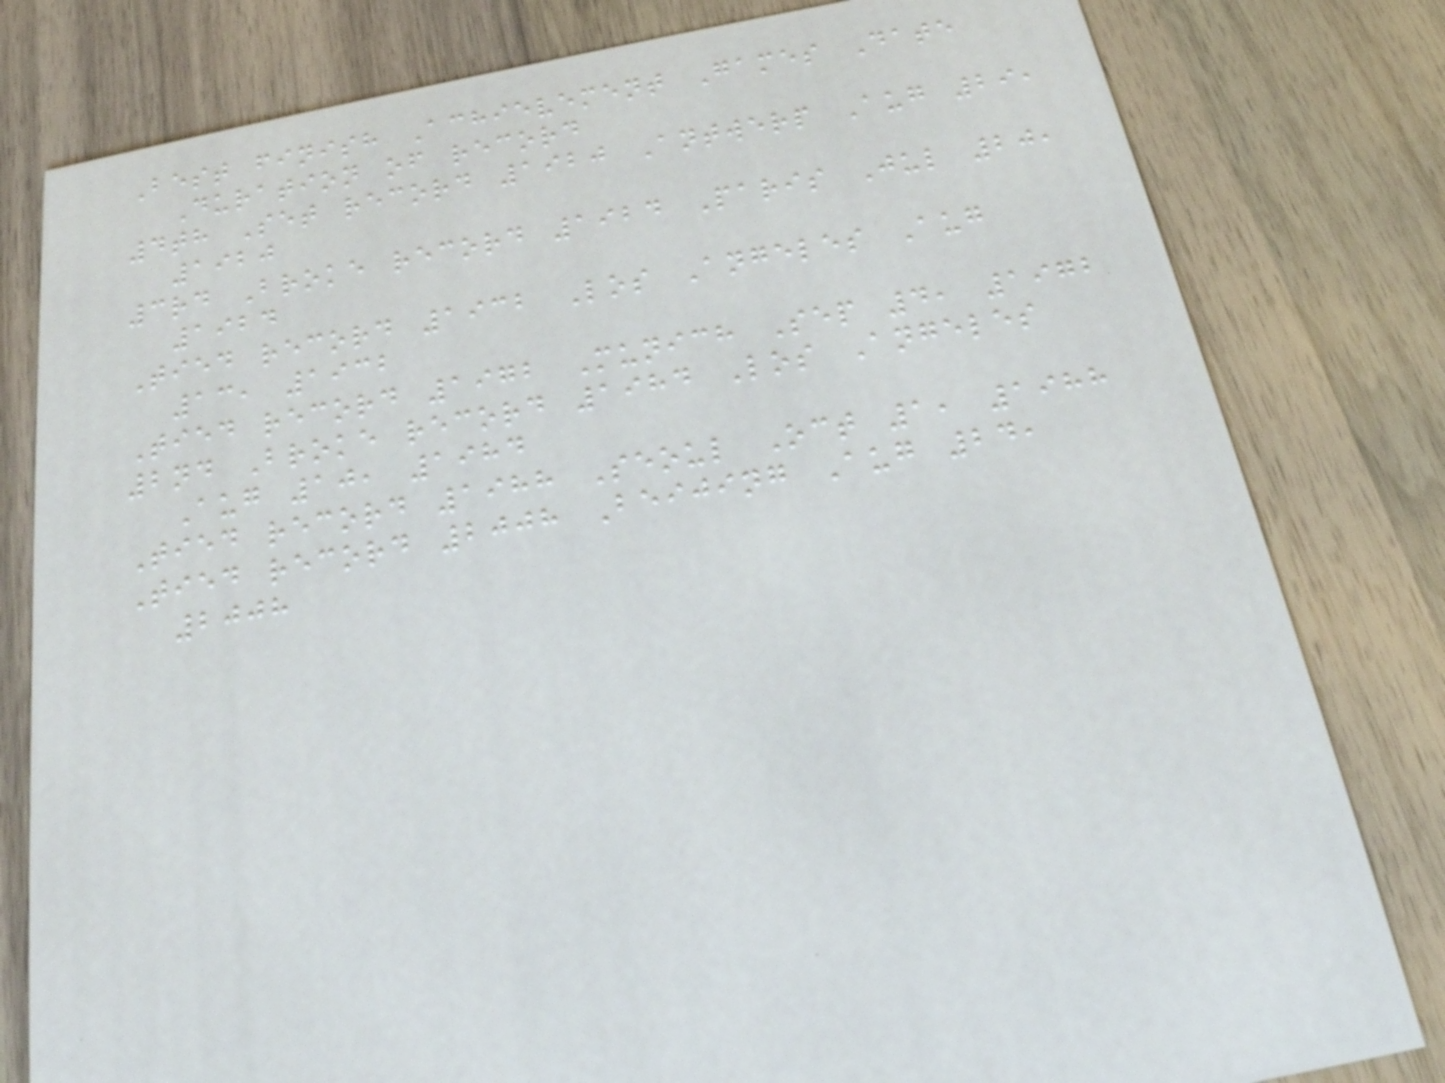Best finish Achievement Games Date
Duration of record
4th Set record 1920 Antwerp Aug 29,
1920
3rd Broke record 1924 Paris Jul 20,
1924
Tied record 1932 Los Angeles Aug
13, 1932
Tied record 1972 Munich Sep 4, 1972
2nd Broke record 1984 Los Angeles
Aug 10, 1984
Tied record 1988 Seoul Oct 1, 1988
Tied record 2008 Beijing Aug 24,
2008
